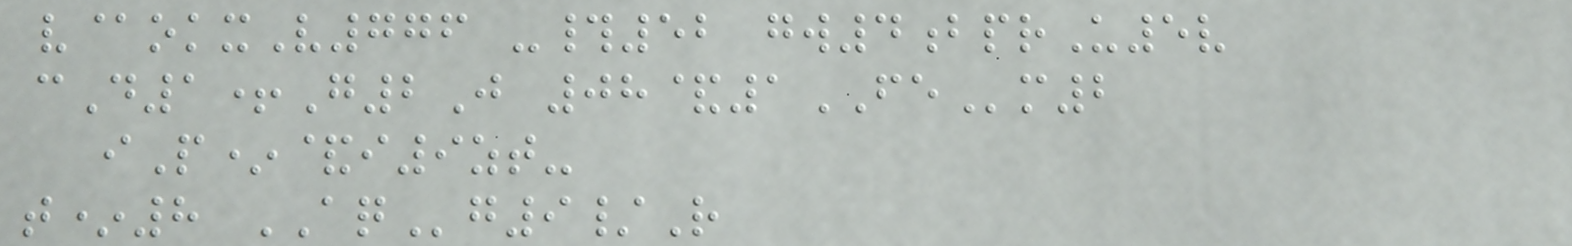v@okxV776 -#52 gw4bprU5v
cD1+G2J 08&1FEm2
iP*&i9zt-
t*8 AQg9/R
